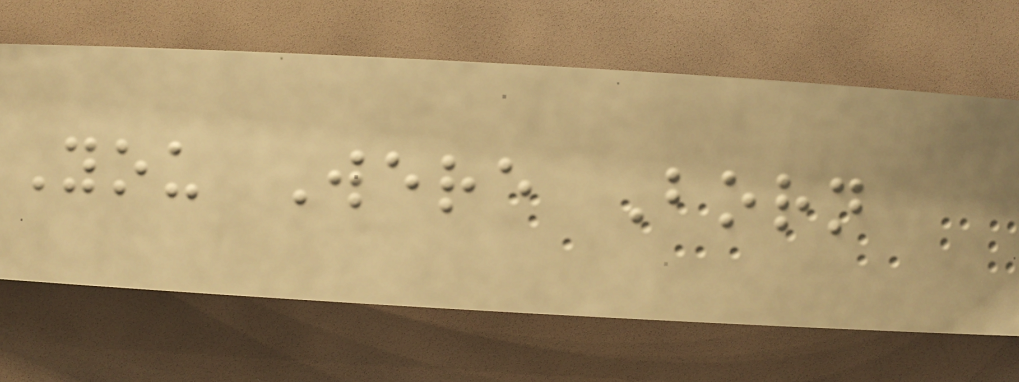You Were Born
